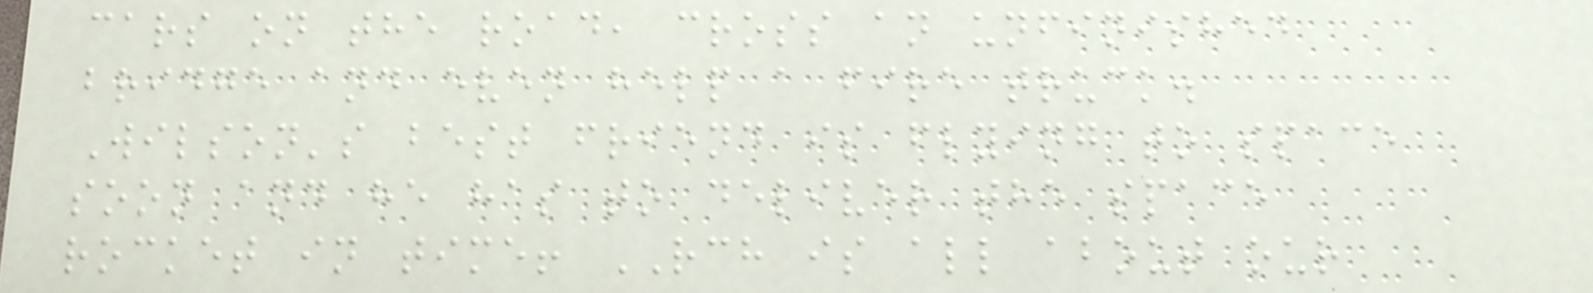cars on the road, cross an unfinished
bridge and even help a fire truck.
Wilson's best friend is flying to space
soon and he has to deliver the space
rocket in time! RCH is all about our
